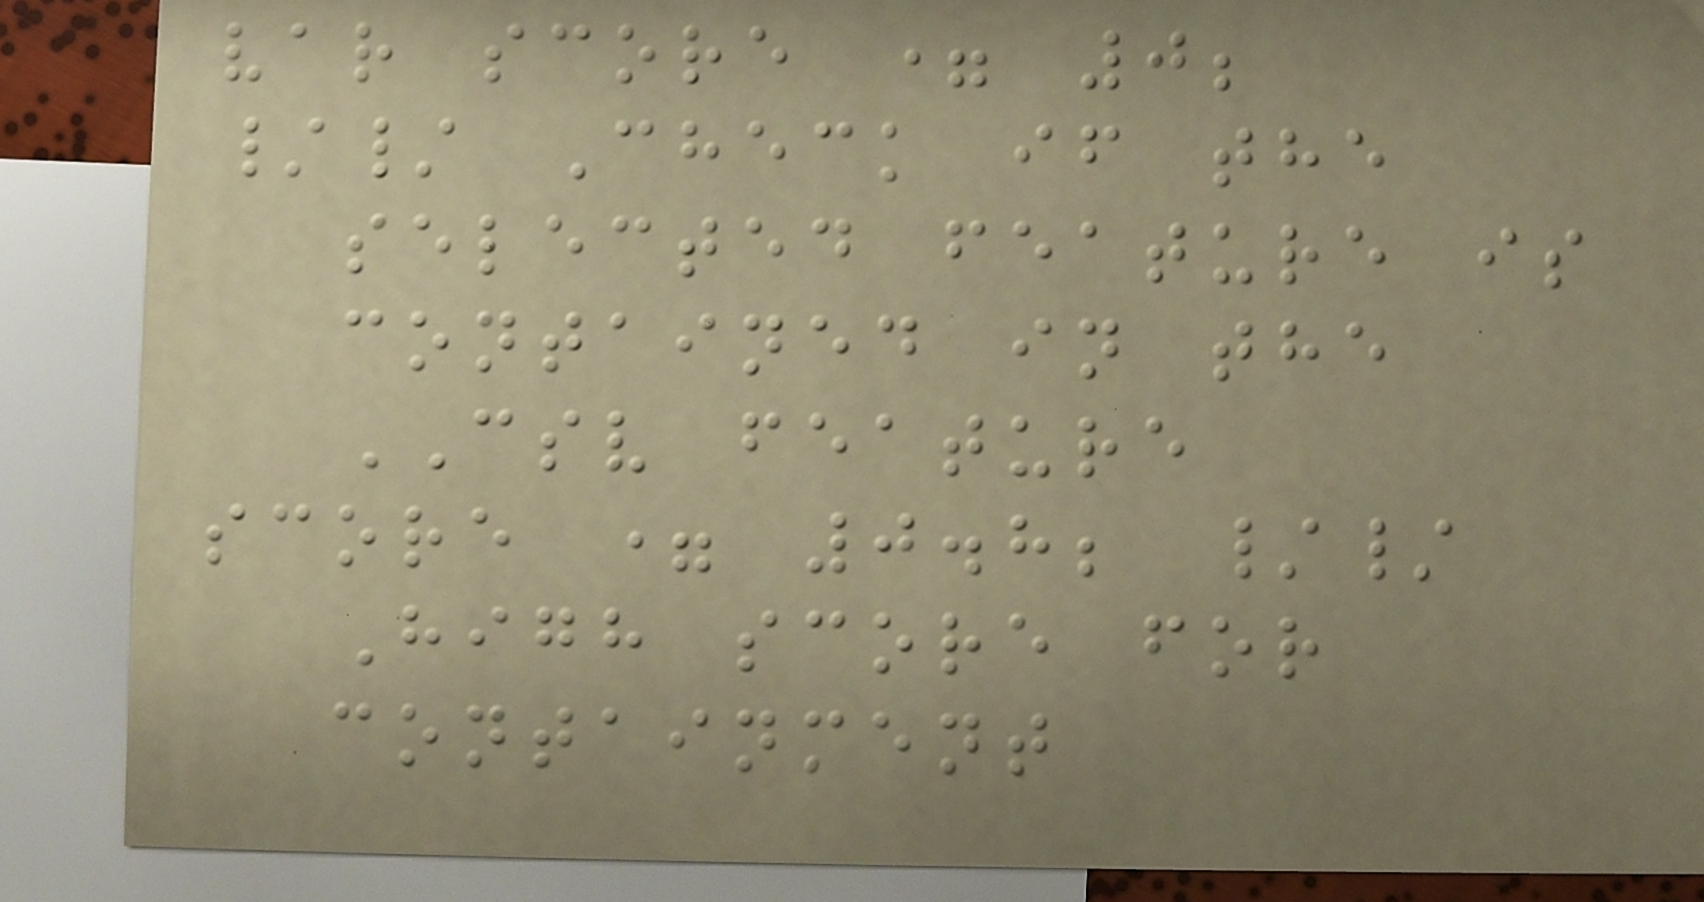var score = 0;
// Check if the
selected feature is
contained in the
CSV feature
score = 0.8; //
High score for
containment
